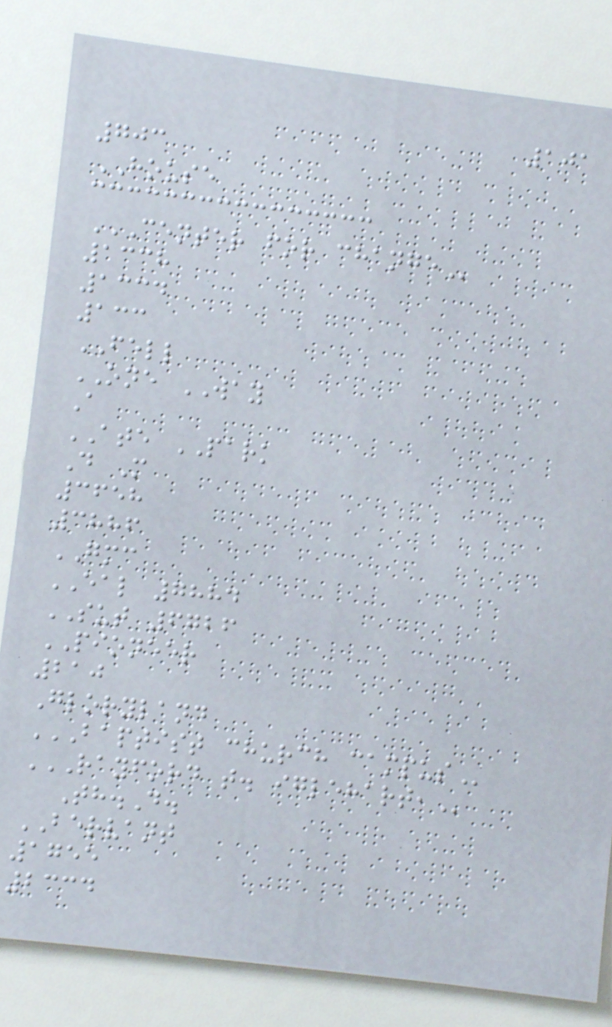101
703
HOUSE
CENTER FOR CHANGE
1338
1334
133
FELL
ONE WAY
A
ATE PARK
D M
3658
3886
GMC
EAL 7884
SUT 6726
PIONEER
210
Gloryland
BAPTIST CHURCH CAMPUS
RAYFORD T. IGLEHART,
Th.D.
BERVANT
1755
2334
